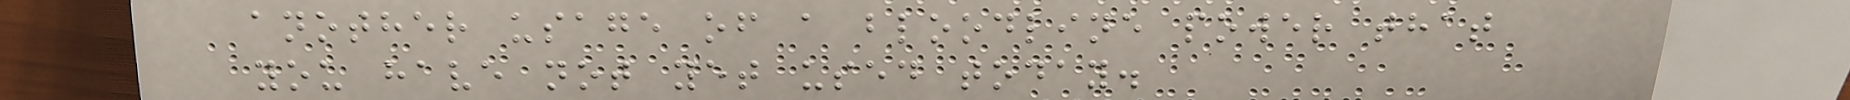another usage of a bloodline power that
you have not yet used today.
